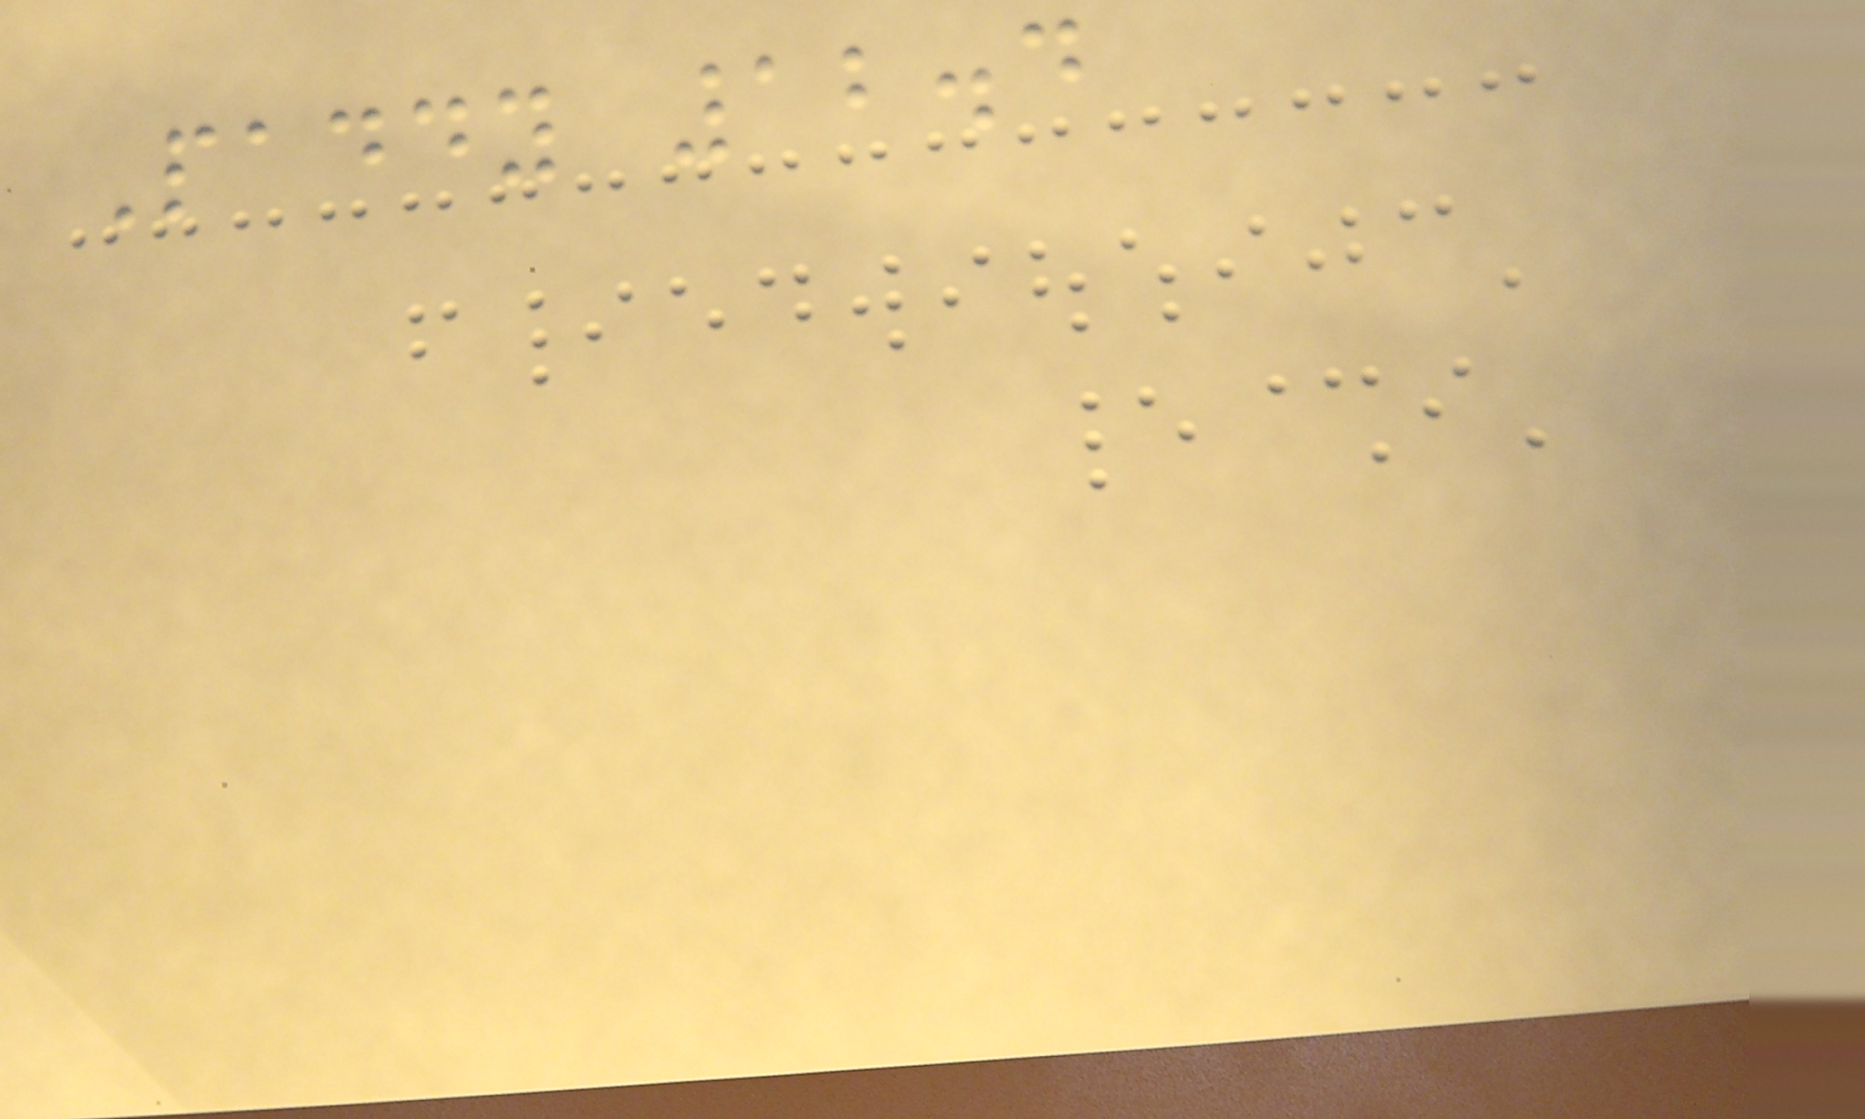Paddy 12.4
